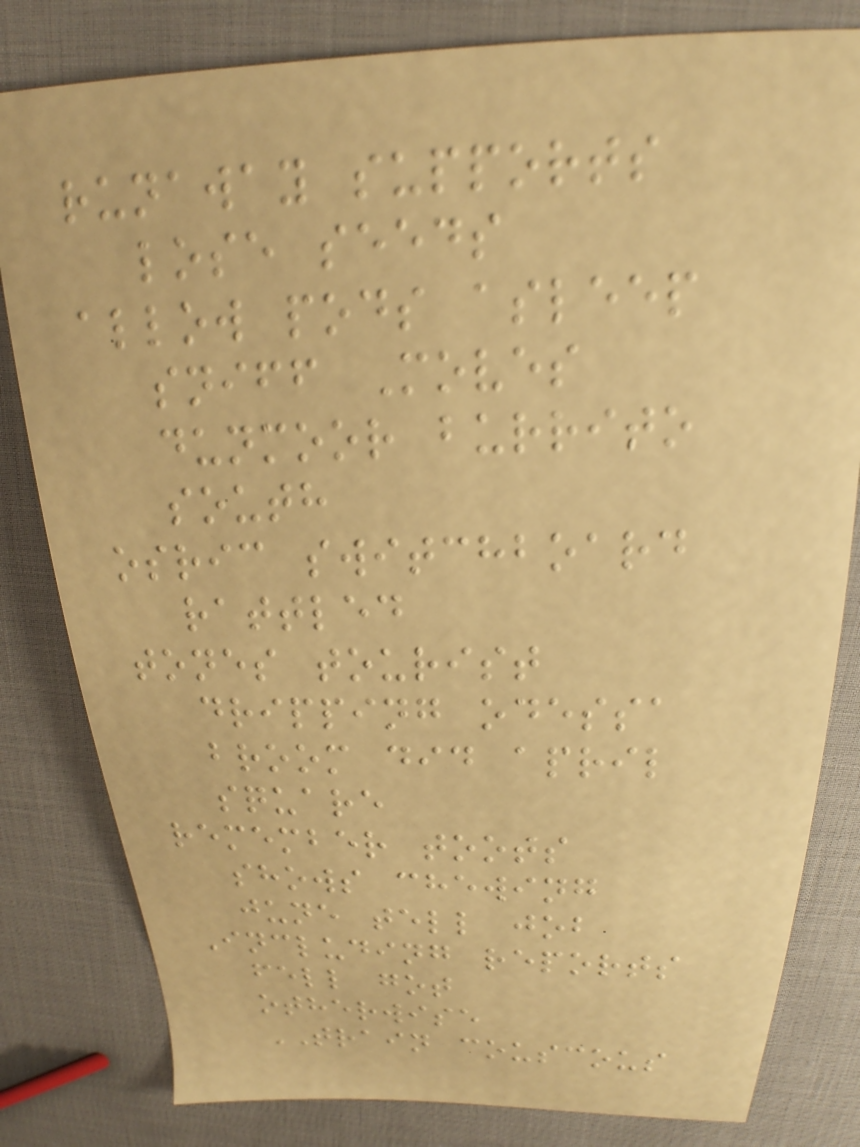runaway supports
lose seeds
allow pods asleep
sniff Moves
dunmoor burrito
south
osric switchboard
rattled
tones tourist
dripping odessa
broom did april
square
remember toots
shows chewing
june tell job
Including reports
fell got
otherwise
TRAIN couscous
